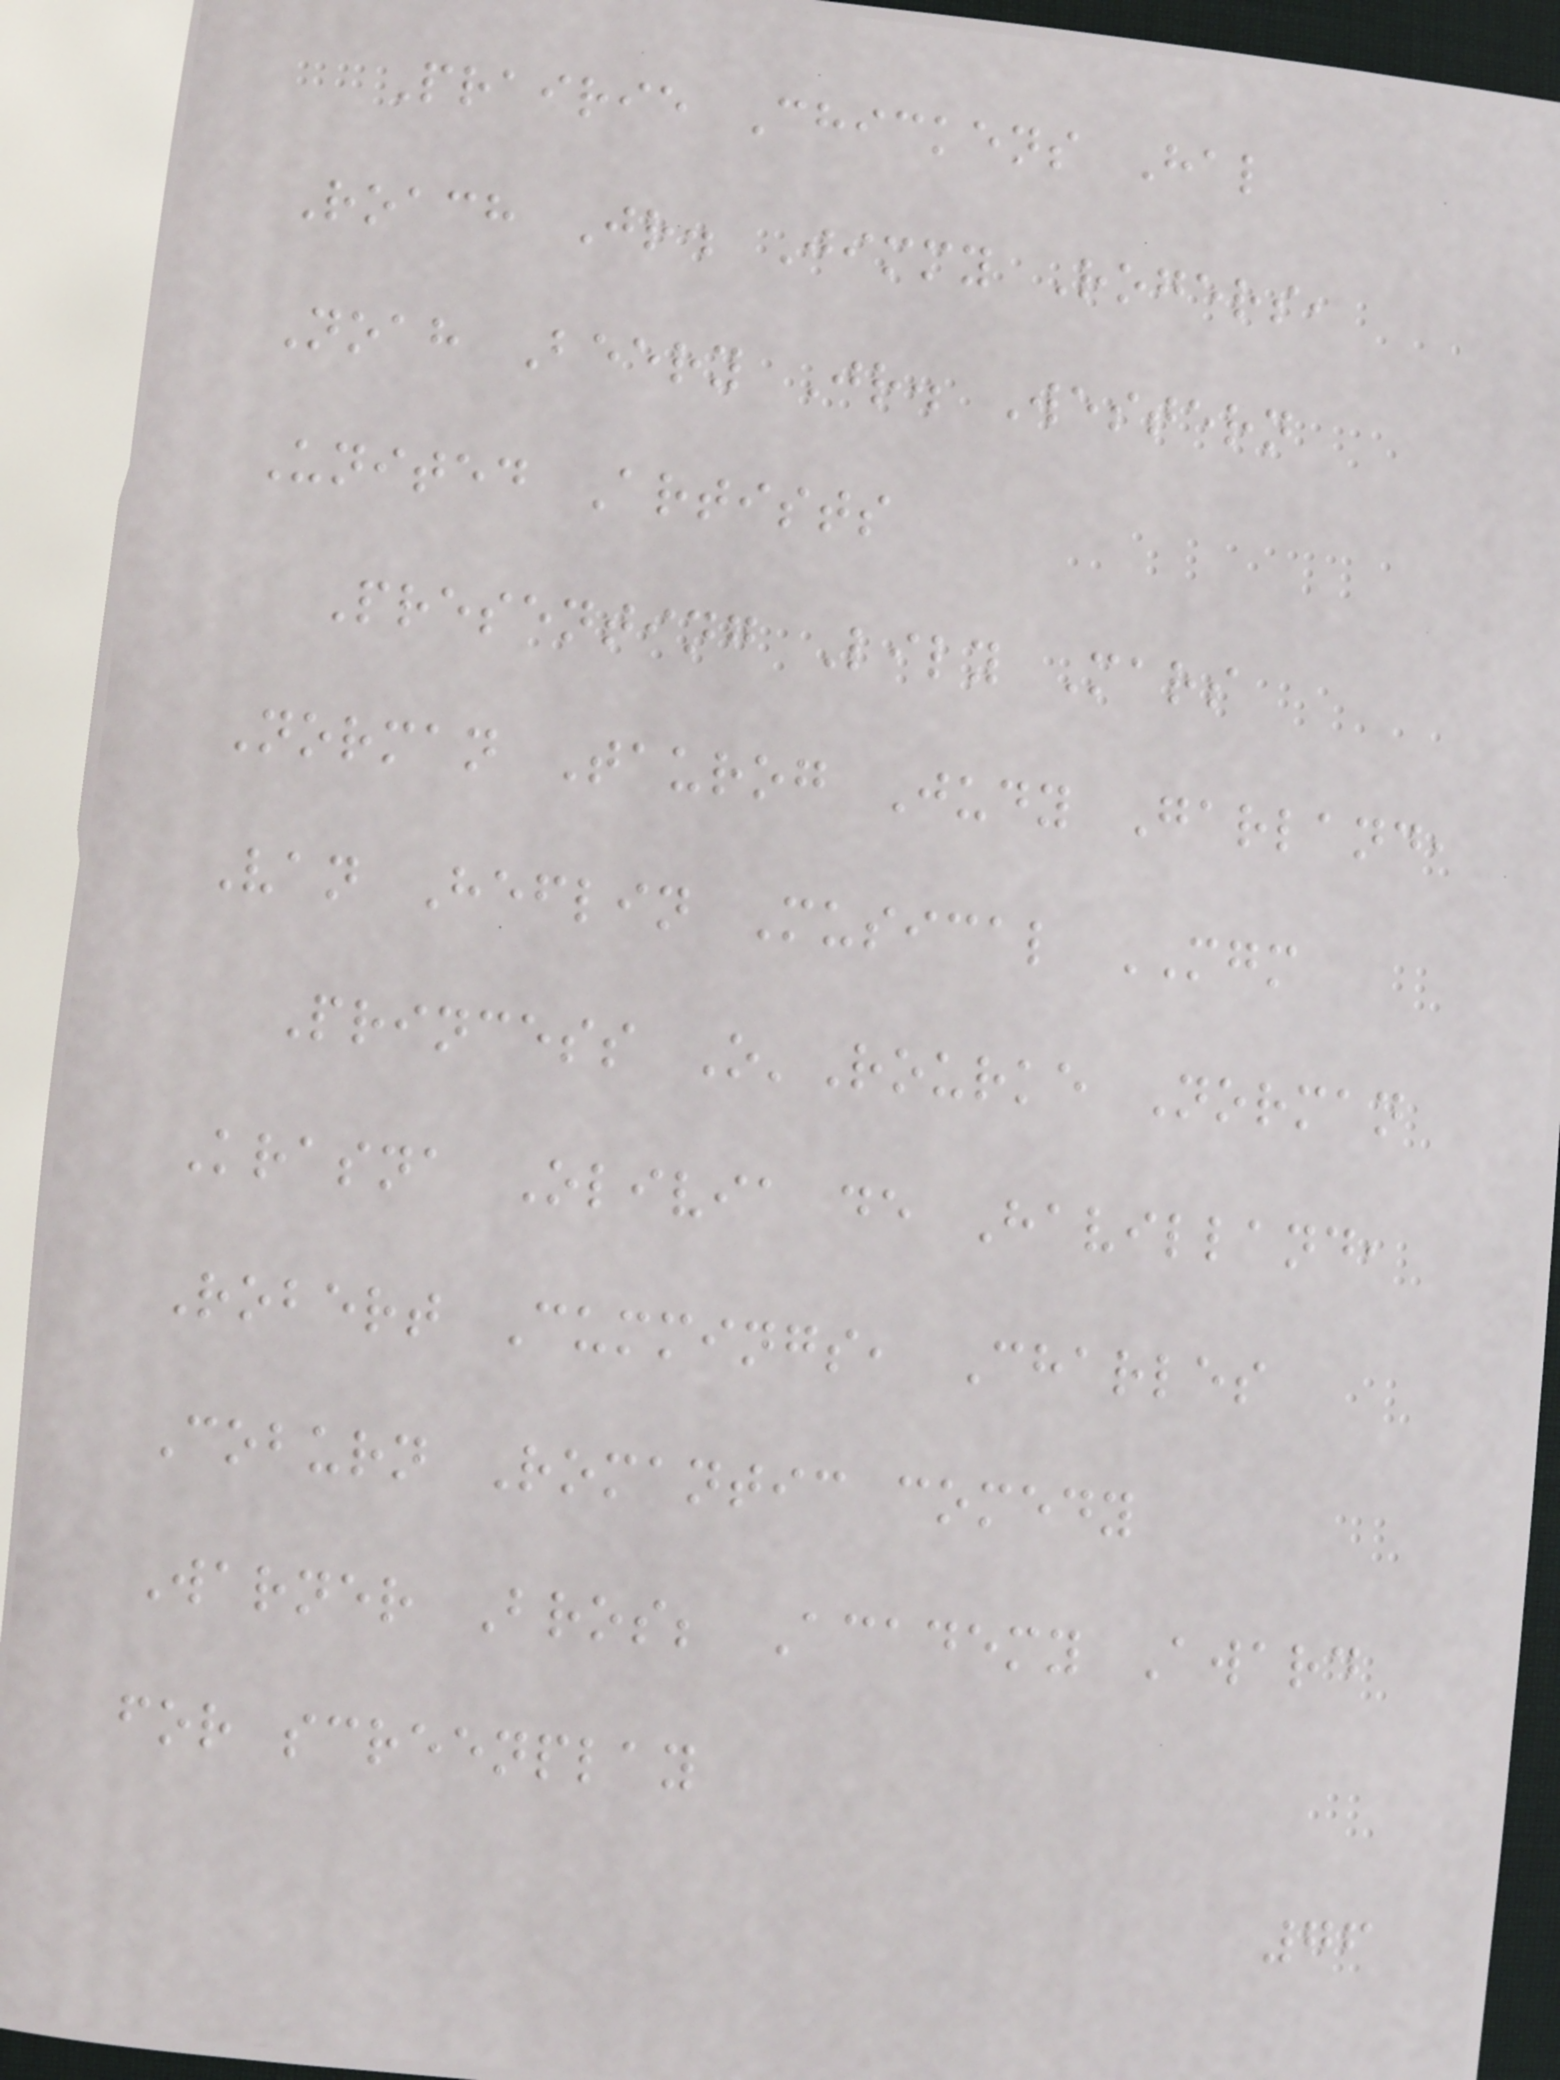Prairie Chickens Hal
Roach Jr. Jimmy Rogers,
Noah Beery Jr. Western
United Artists
Presenting Lily Mars
Norman Taurog Judy Garland,
Van Heflin Musical MGM
Princess O'Rourke Norman
Krasna Olivia de Havilland,
Robert Cummings, Charles
Coburn Romantic comedy
Warner Bros; Academy Award
for screenplay
76
